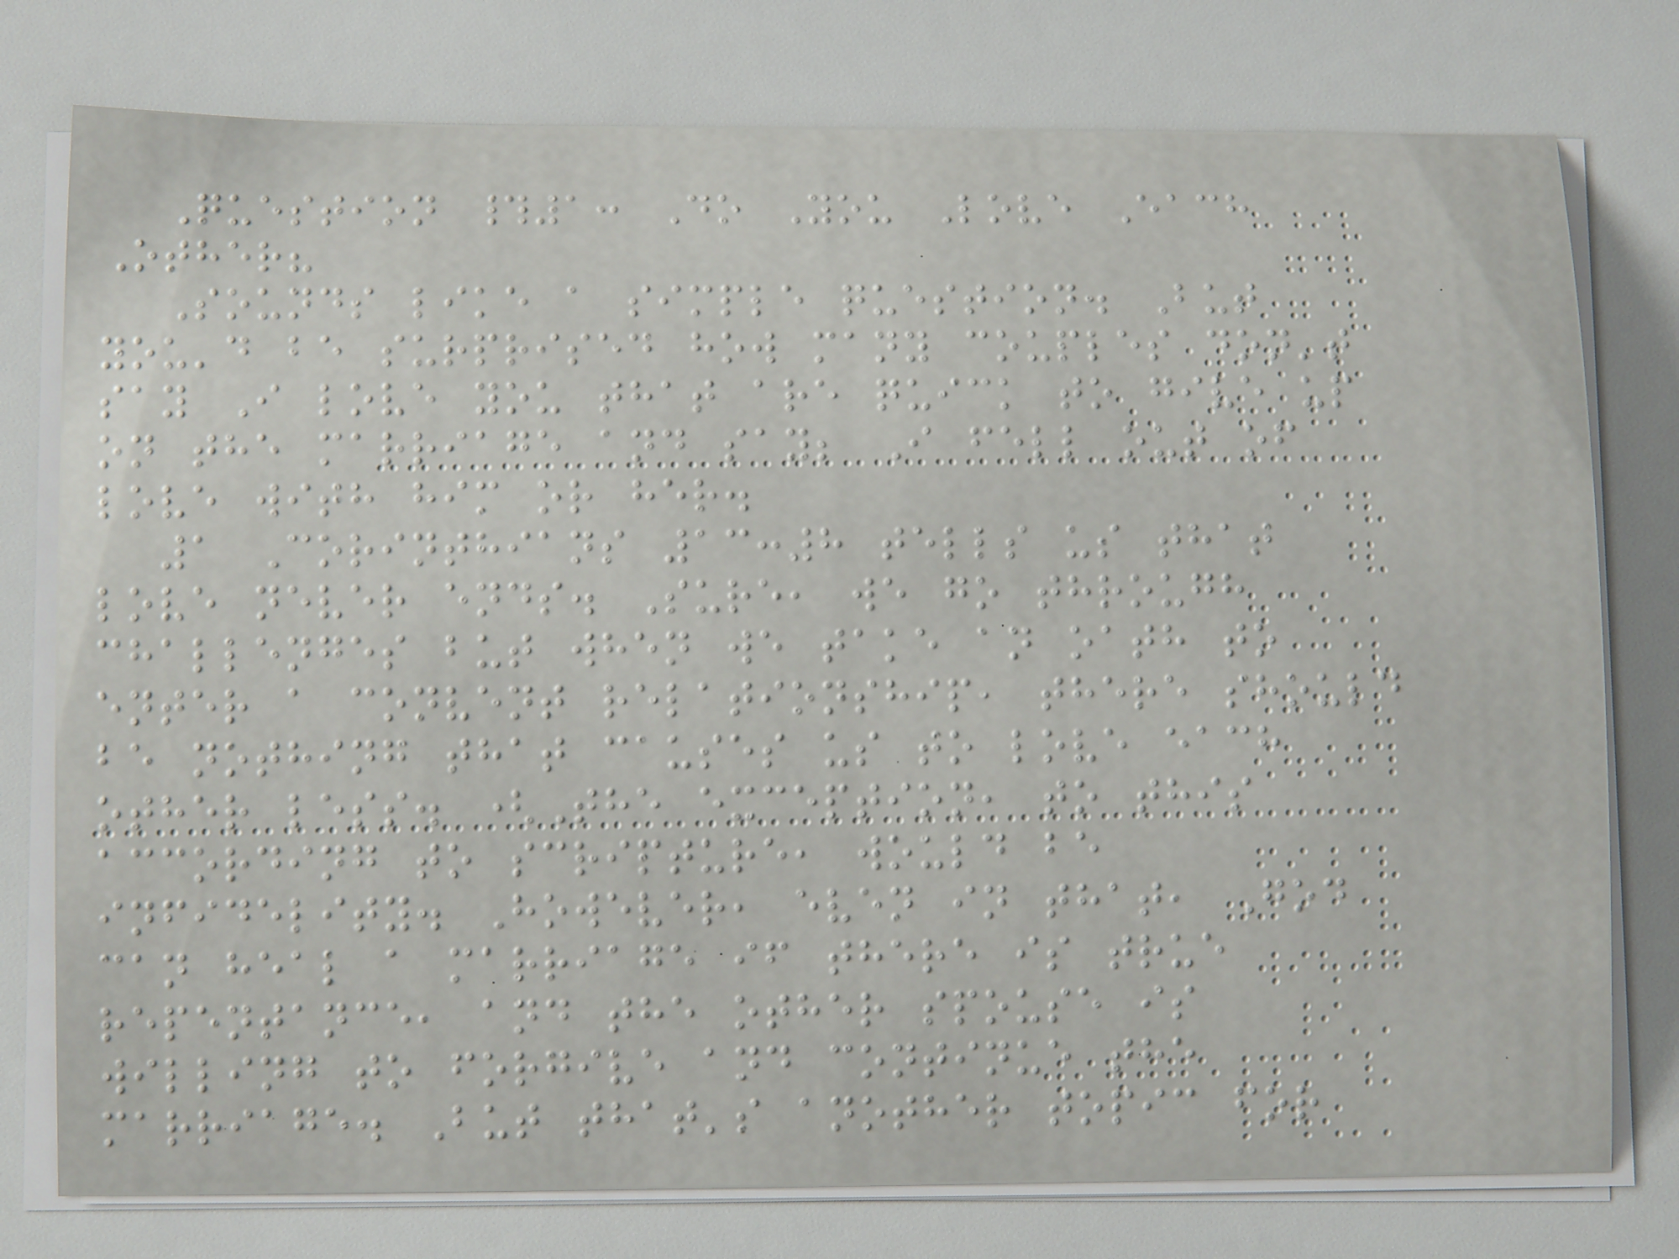Question #1: Do You Love Each
Other?
Sounds like a simple question. But
you'd be surprised how many couples don't
say I love you that are quick to give up
on the marriage and say; I fell out of
love with him or her.
1 Corinthians 13:8 tells us that
love never ends. Sure, we go through
challenges but when we take an oath to
enter a convent relationship, there should
be nothing that causes us to love each
other less. (The exception, to this
according to scripture, would be
infidelity. However, even in that, God
can heal a marriage if there is true
repentance, and the other spouse is
willing to forgive and continue the
marriage. But that's another topic for
